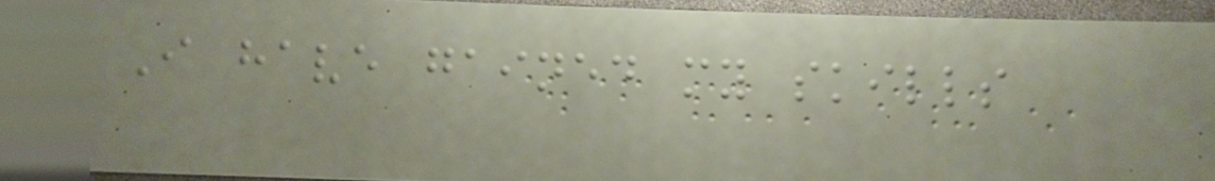I have gained my skills
